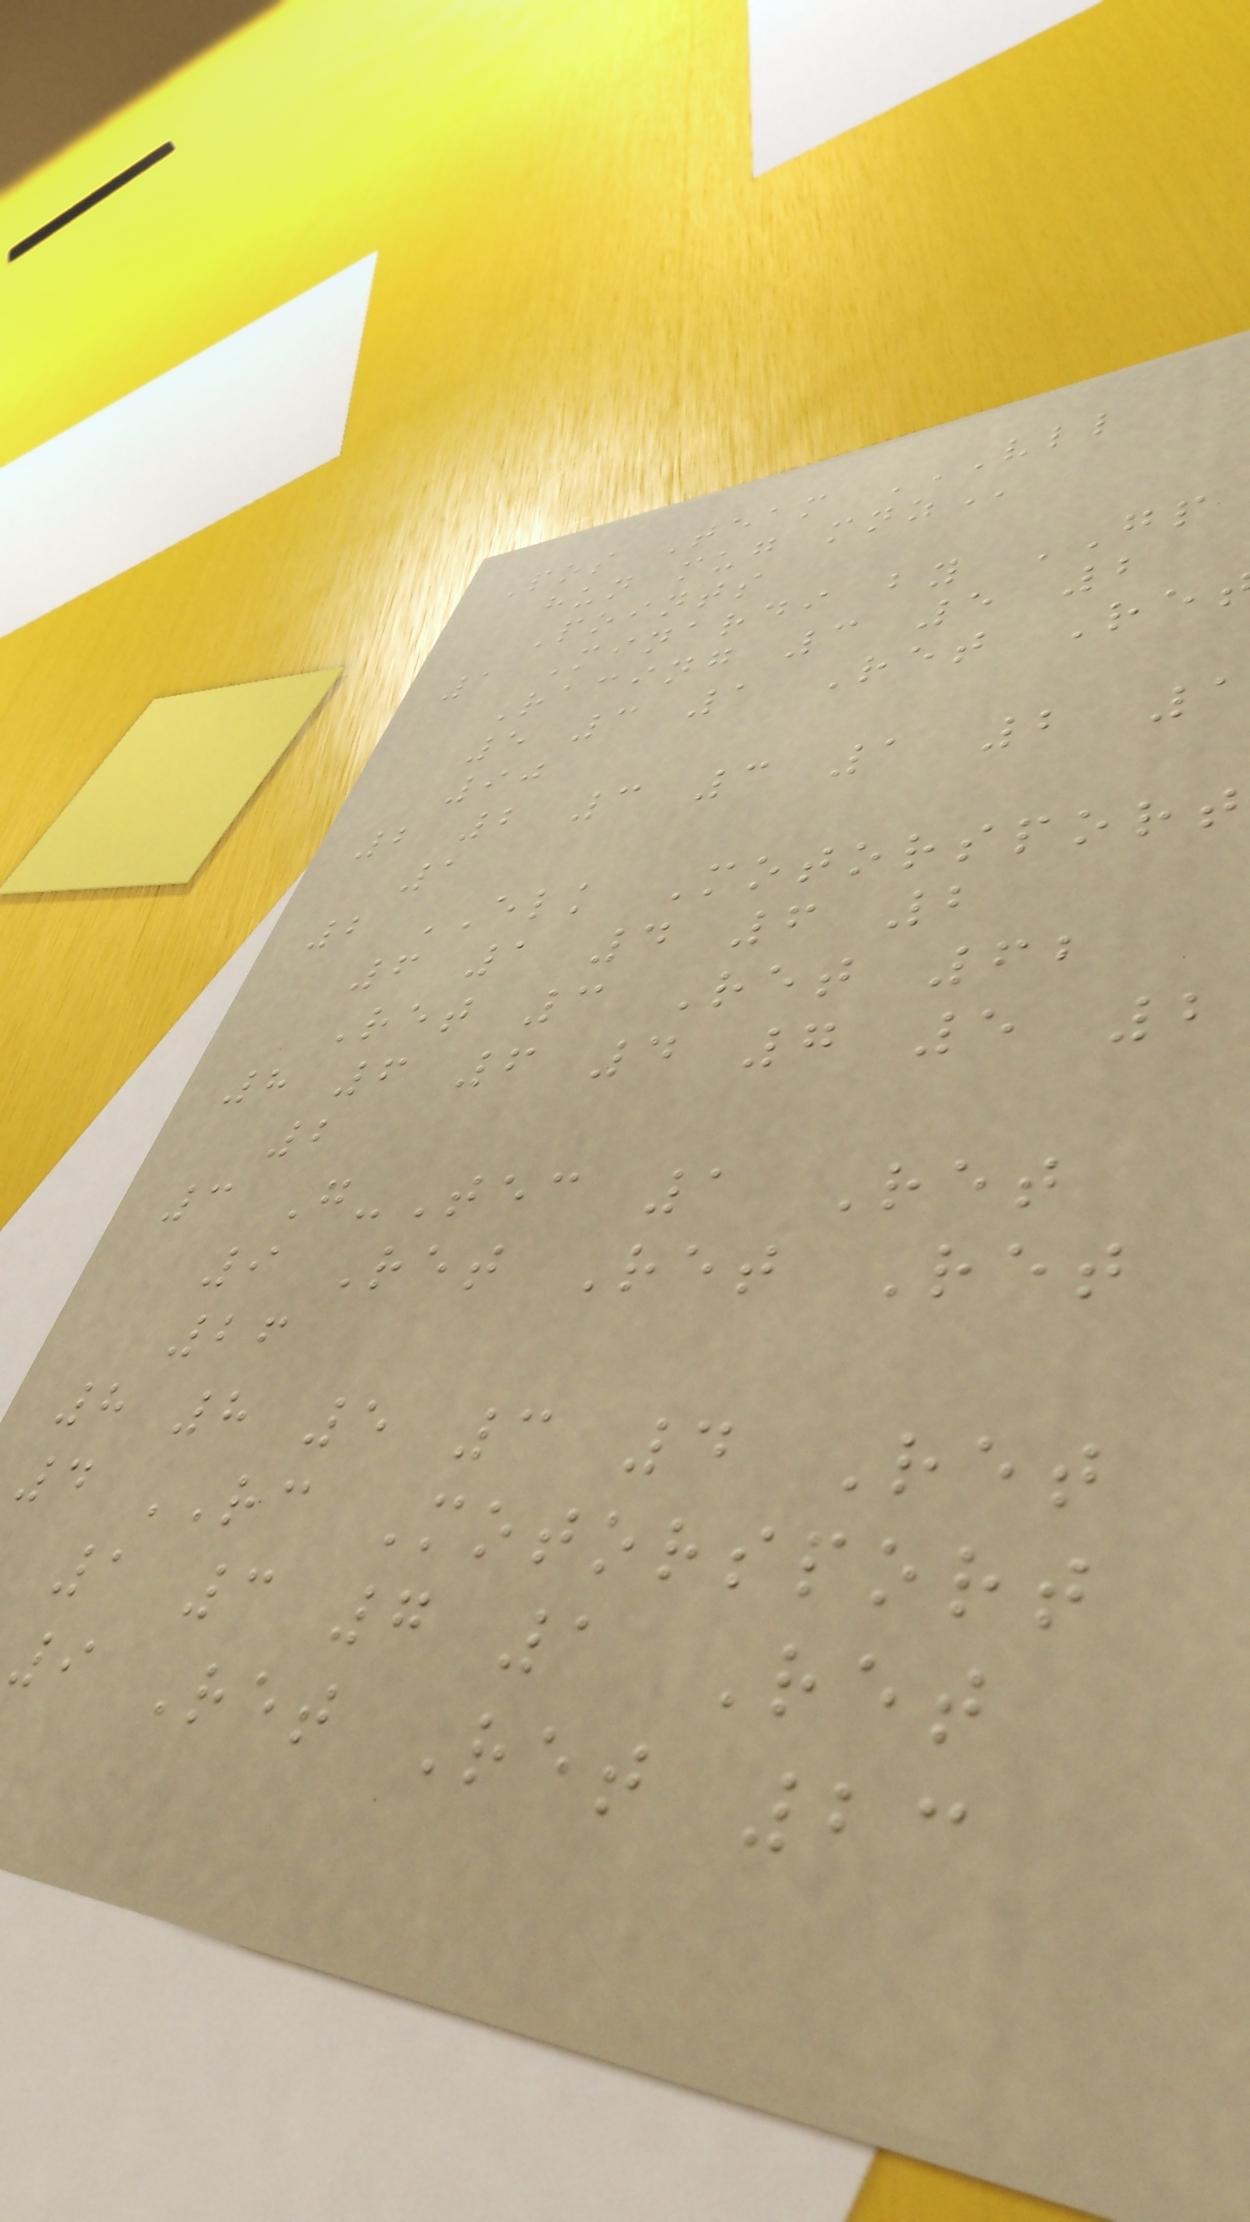Pos Team VLL
hun mug
Points
1 Minardi by GP
Racing 3 5 2
5 3 1 Ret Re
90
2 2 3 3 1 2 1
1
2 ELK Motorsport
6 1 4 6 2
Ret 3 Ret 62
8 6 6 4 7 5 2
2
3 G-Tec 1 Ret
9 Ret Ret Ret
26
8 8 5 3 4 Ret
4 RC Motorsport
1 3 7 1 Ret
9 Ret Ret 23
